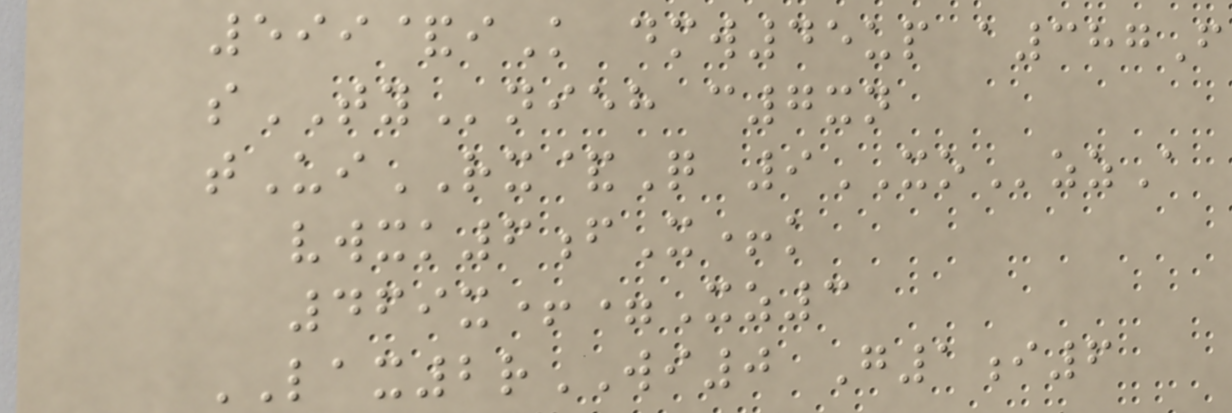599&iK dmw45up a387F
sTYnieh c7xn
tUiRX&Q 9XOzzA
vwxk6fX+k
469x+=Xz3
LAX2rWI0 G1i6
